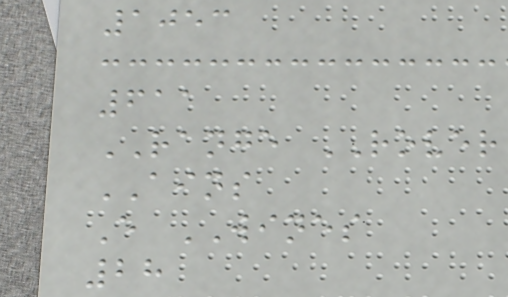1053
611
RANGE ROVER
AINS
E WINES
28
